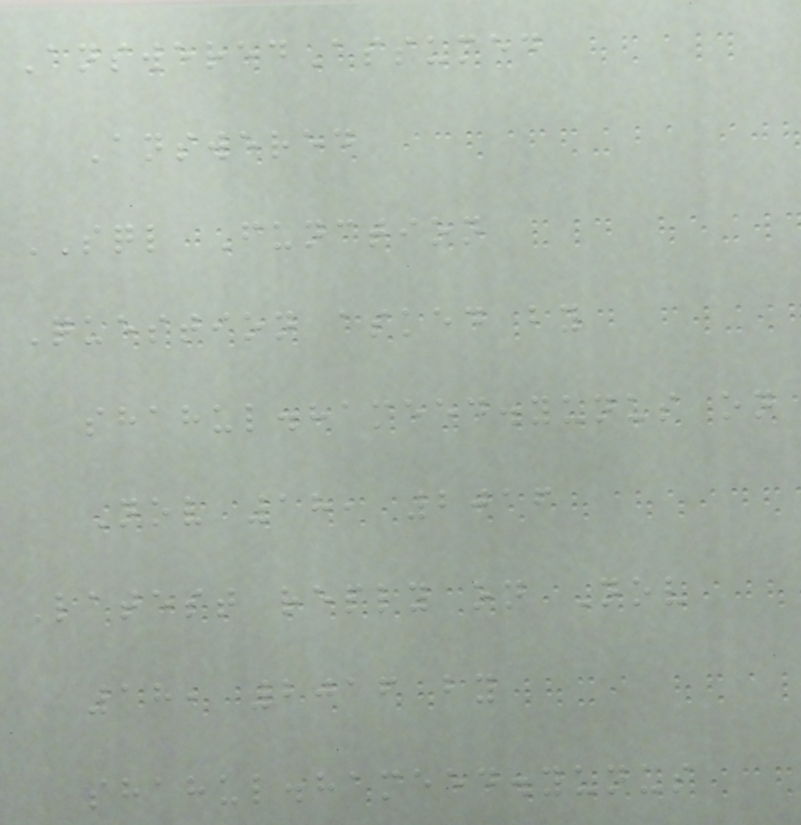AnsweredAssumed
Answered
SQL Function
Question asked by
shahul.hameed.yunus on
Nov 18, 2016
Latest reply on Nov
18, 2016 by
shahul.hameed.yunus
